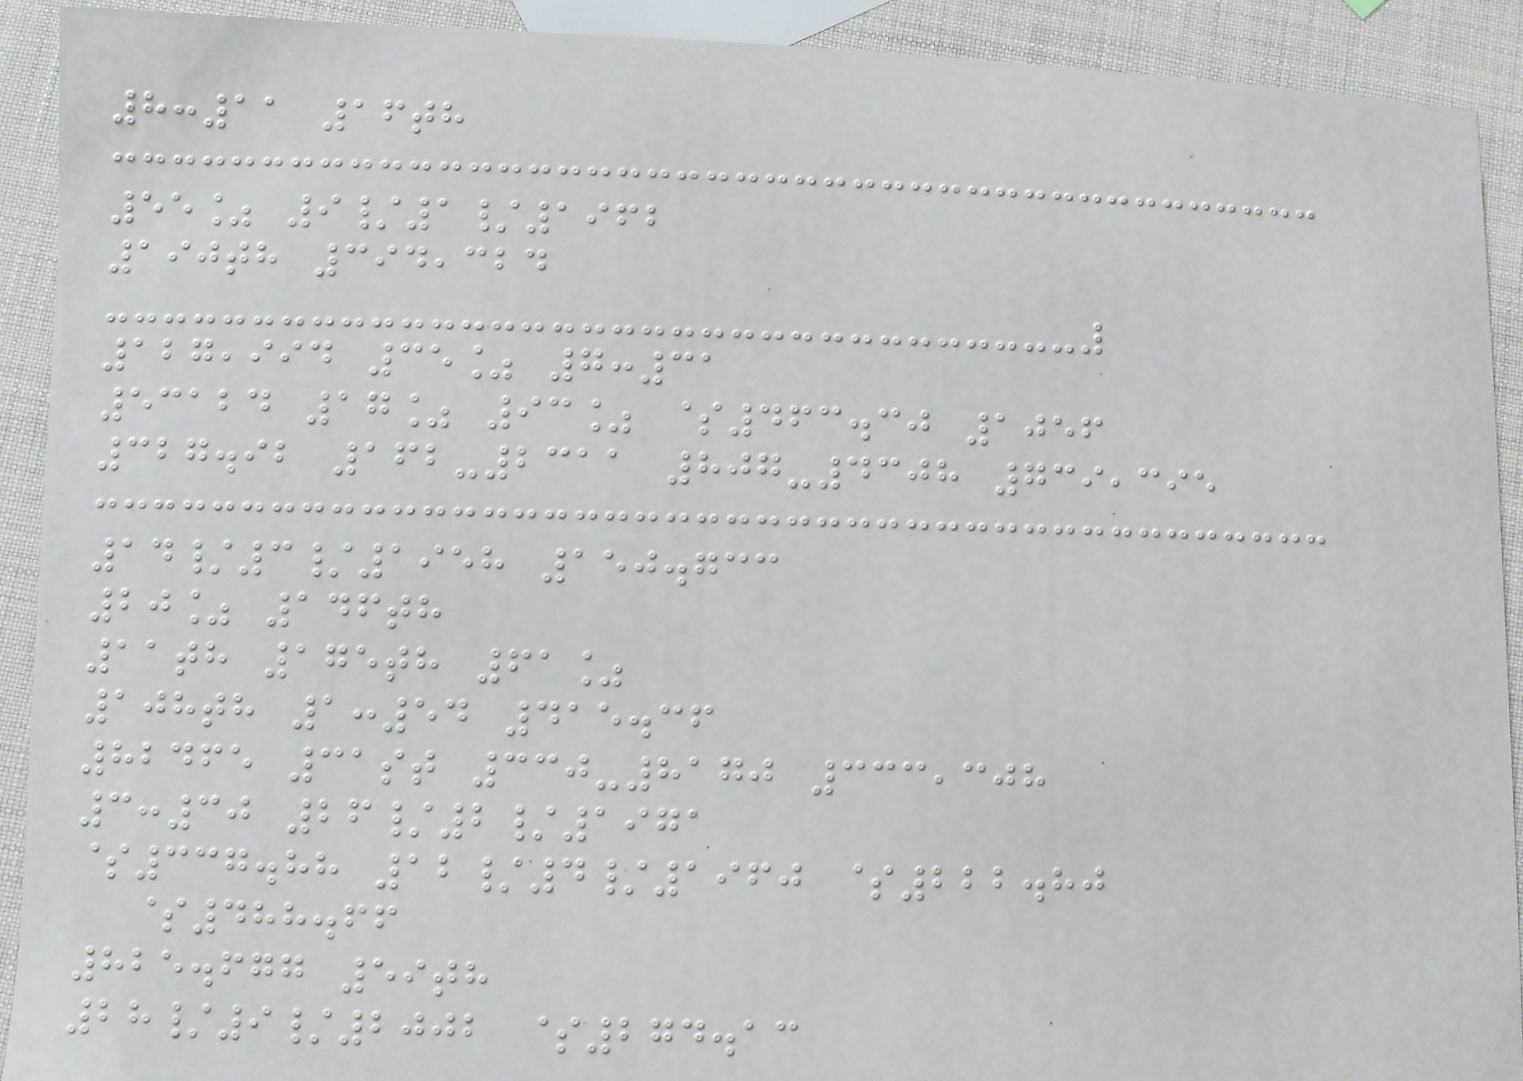8:11 16th
55% 9/1/1962
190th 394,324
127,994 35% 7:31
53124 17% 93% $463.30 1056
327.92 162-2311 807-4308 739,395
14/3/1958 150.733
20% 146th
11th 175th 61%
108th 1:54 415.36
82465 31st 330-8170 333,308
3:30 26/2/1971
$337.88 12/4/1960 $222.80
$488.66
825.677 59th
28/9/2002 $274.13
